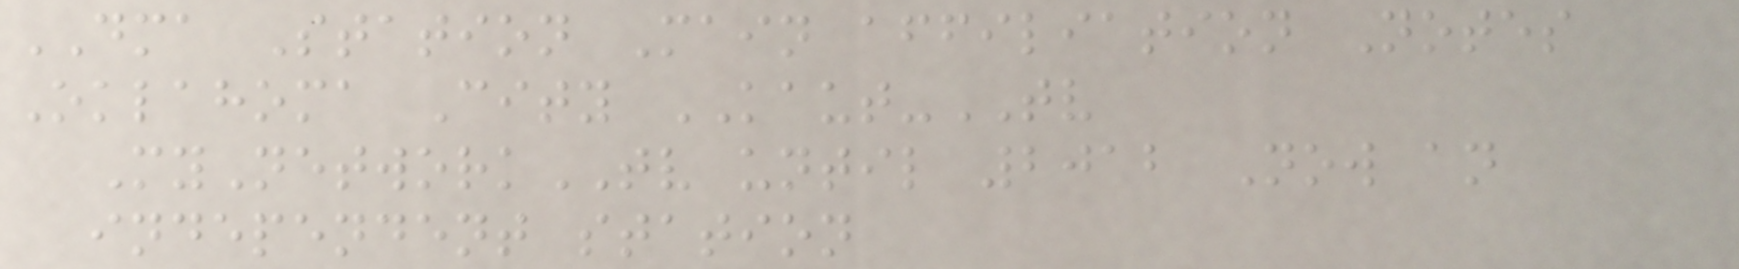DMA Station Main affiliation Notes
Oklahoma City KAUT-TV
MyNetworkTV until 2012 Now an
independent station
